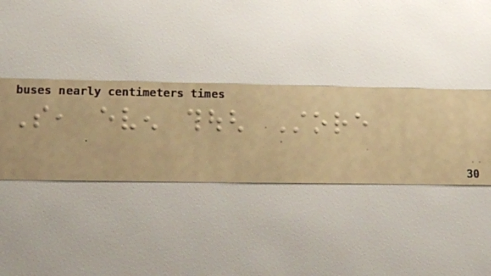So, even though Store
